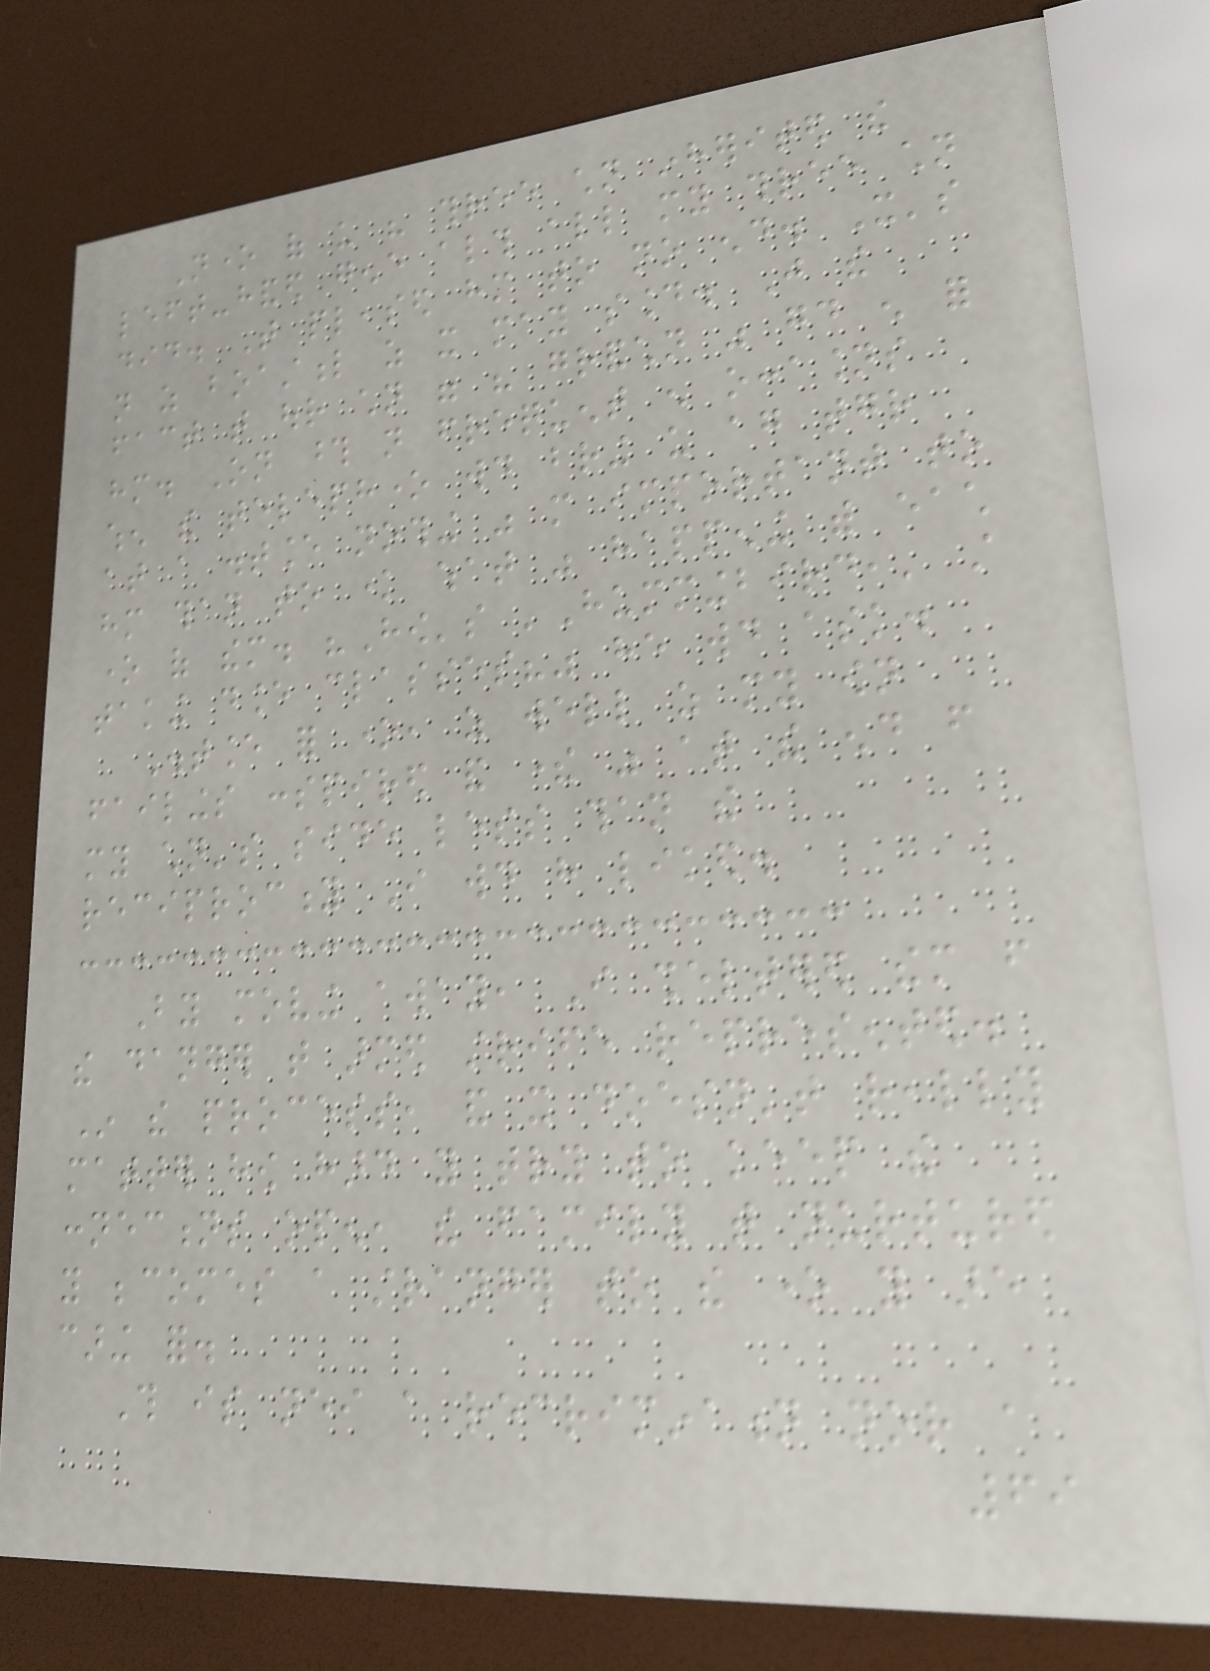None of us his three children inherited the
left-handed gene although all my three children
did. That pleased him to no end. It's
not as boastful as it may sound. Just the
fact that our children were his grandchildren was good enough for
him. On those not frequent enough occasions
when the telephone would bring us again together
at a distance nothing was more important to
him than to know what was happening with each
one of them. "How's 'Hummingbird,' still
taking dance classes?" he would ask.
Distance for one, as well as my own
failings conspired and there was at the end from
my children's side less than the
reciprocity I would have liked.
By moving away, I sheltered them from
the danger that armed strife represented.
In the process, and it doesn't really
matter how hard you try to keep the
connections open, the family that nurtured
you becomes a stranger to the one you are
caring for.
This is neither a recrimination nor a
69
